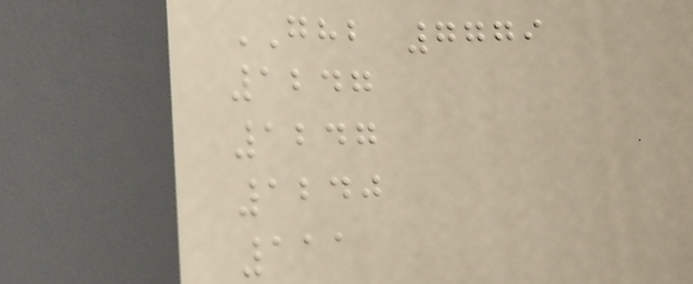GHB 7779
1247
1247
1240
111
